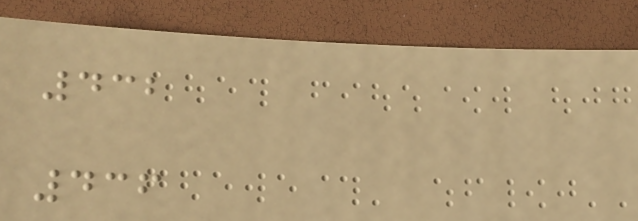432
436
